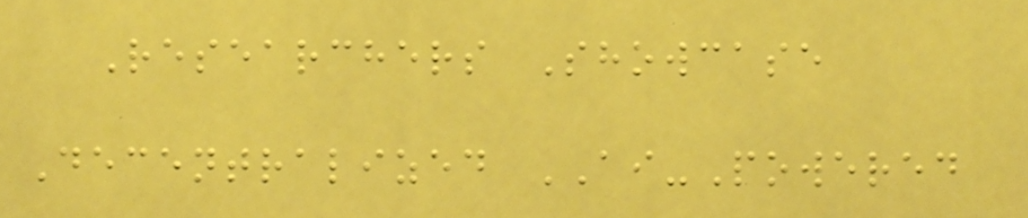Researchers Showcase
Decentralized AI-Powered
